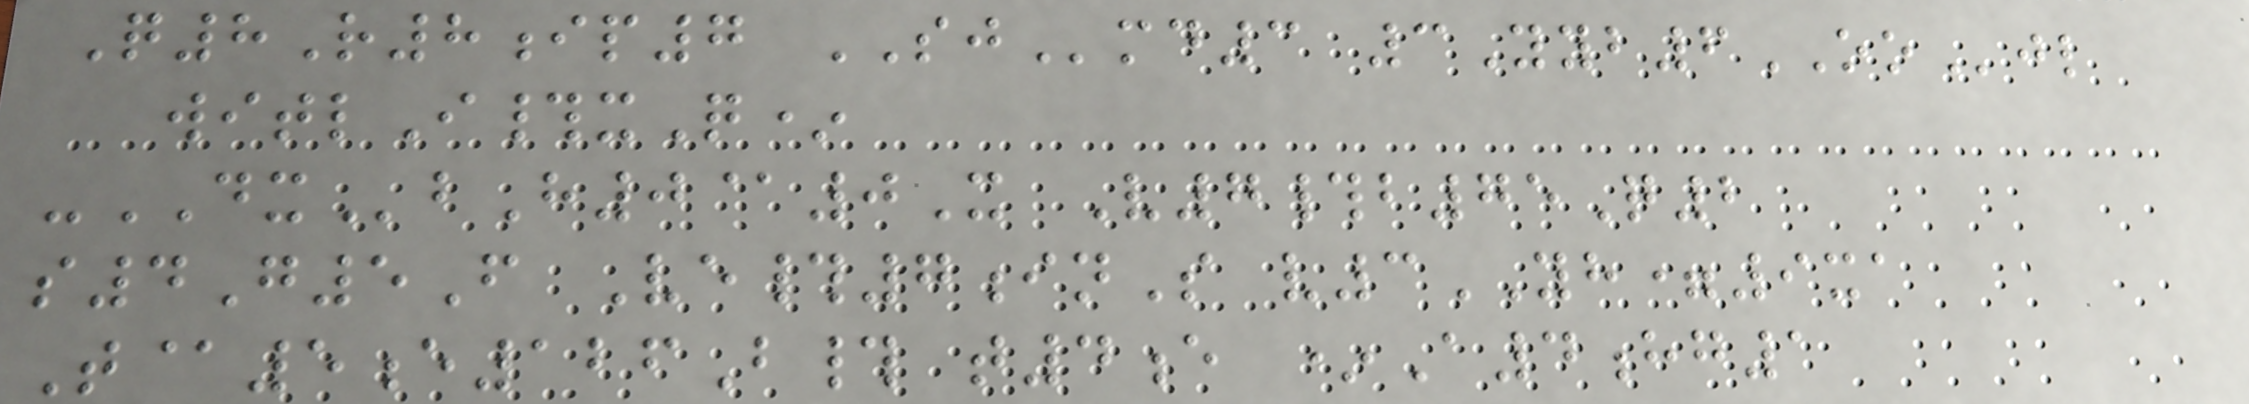Q8R8ip7 SJmd3 3Yyb6OOjl
witlI#xQ*
-DXbH0@0X V7#b75Q2
s4G5F Ve#7inS v3YH=9xa
T@5e126B# t4e *A4hg1
